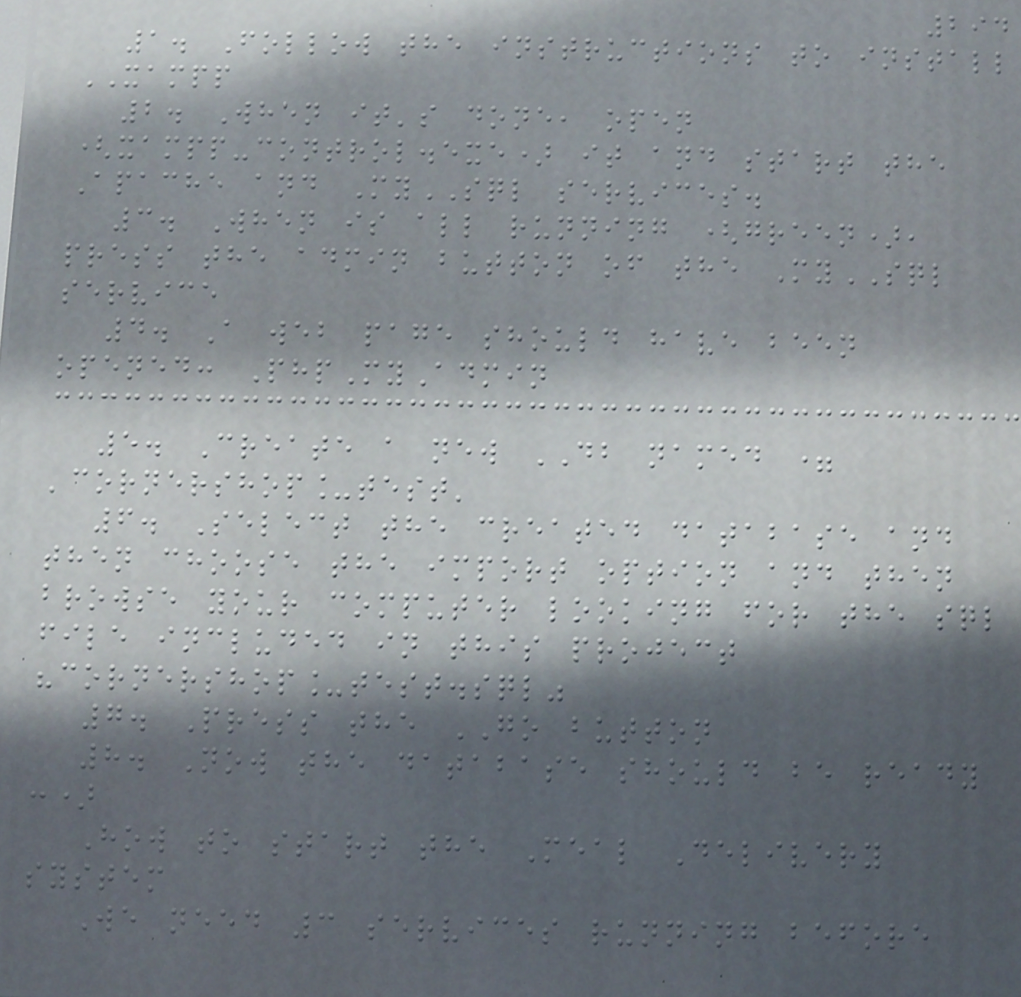294
1. Follow the instructions to install
XAMPP
2. When it's done, open
(xampp-control.exe) it and start the
Apache and MySQL services.
3. When is all running (green),
press the admin button of the MySQL
service
4. A web page should have been
opened: PhpMyAdmin
5. Create a new DB named =
'cornershop_test'
6. Select the created database and
then choose the import option and then
browse your computer looking for the sql
file included in this project
"cornershop_test.sql"
7. Press the GO button
8. Now the database should be ready
:)
How to start the Meal Delivery
system
We need 3 services running before
